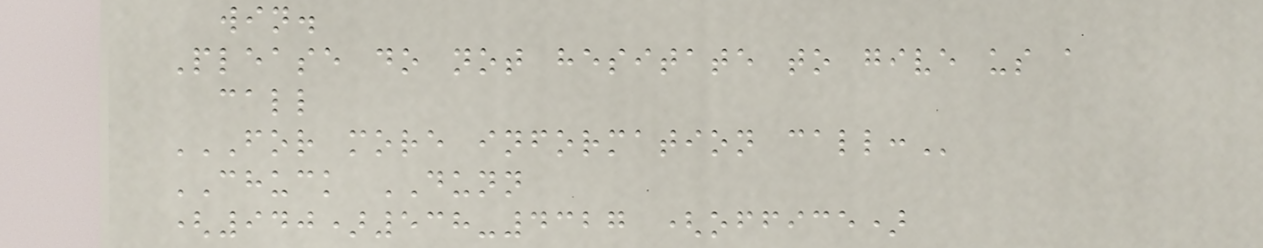win.
Please do not hesitate to give us a
call
FOR MORE INFORMATION CALL:
CHUCK DUNN
(940)538-4327 (office)
